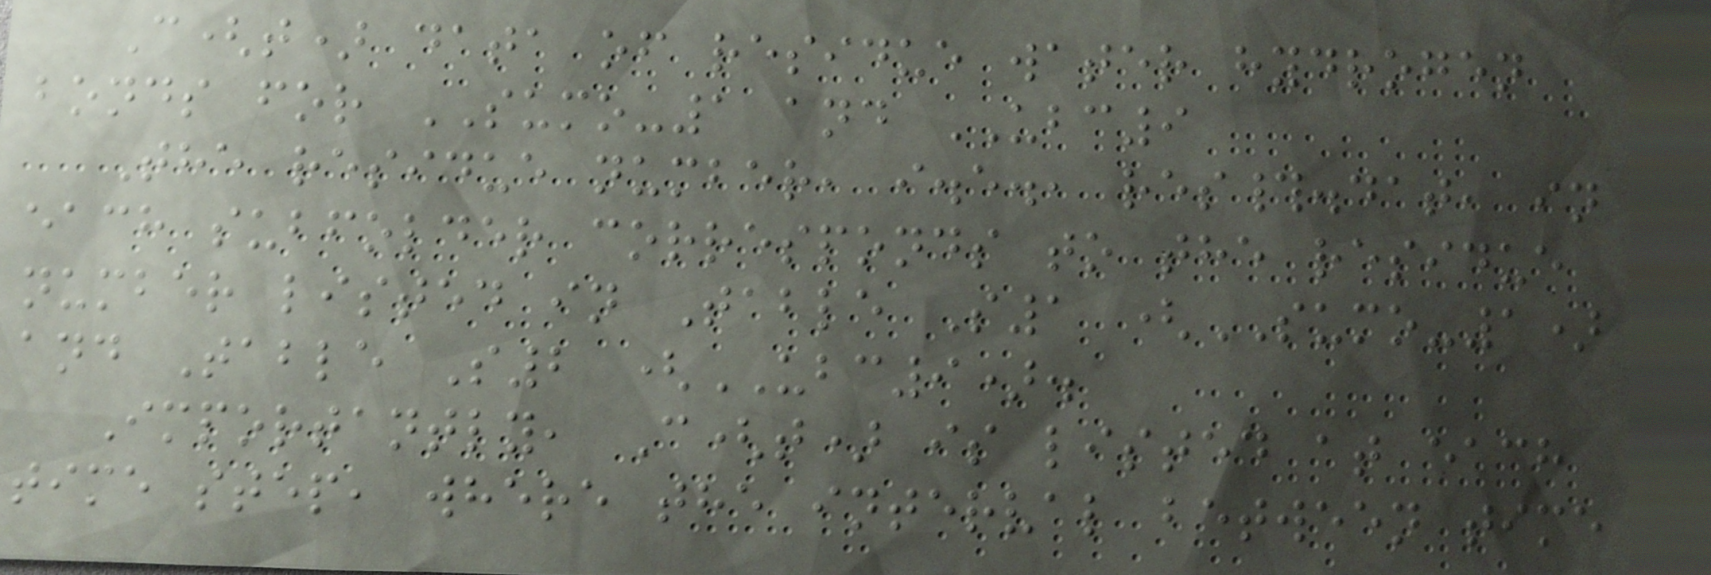C(t) data of residue water hydrogen
bonds for SUMO-1 and UBC9
The residue number, i.e., res#.dat, in
each subfolder corresponds to the residue
number listed in Table S1 (SUMO-1)
and Table S2 (UBC9).
Importantly, C(t) is listed at each
time step, where the interval between time
